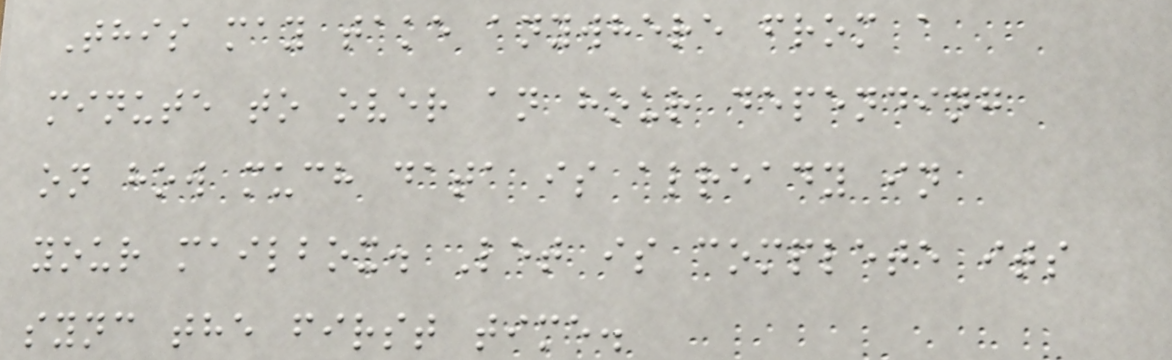This may take anywhere from a
minute to over an hour depending
on how much data is already in
your mailbox. Let is complete its
sync the first time.
